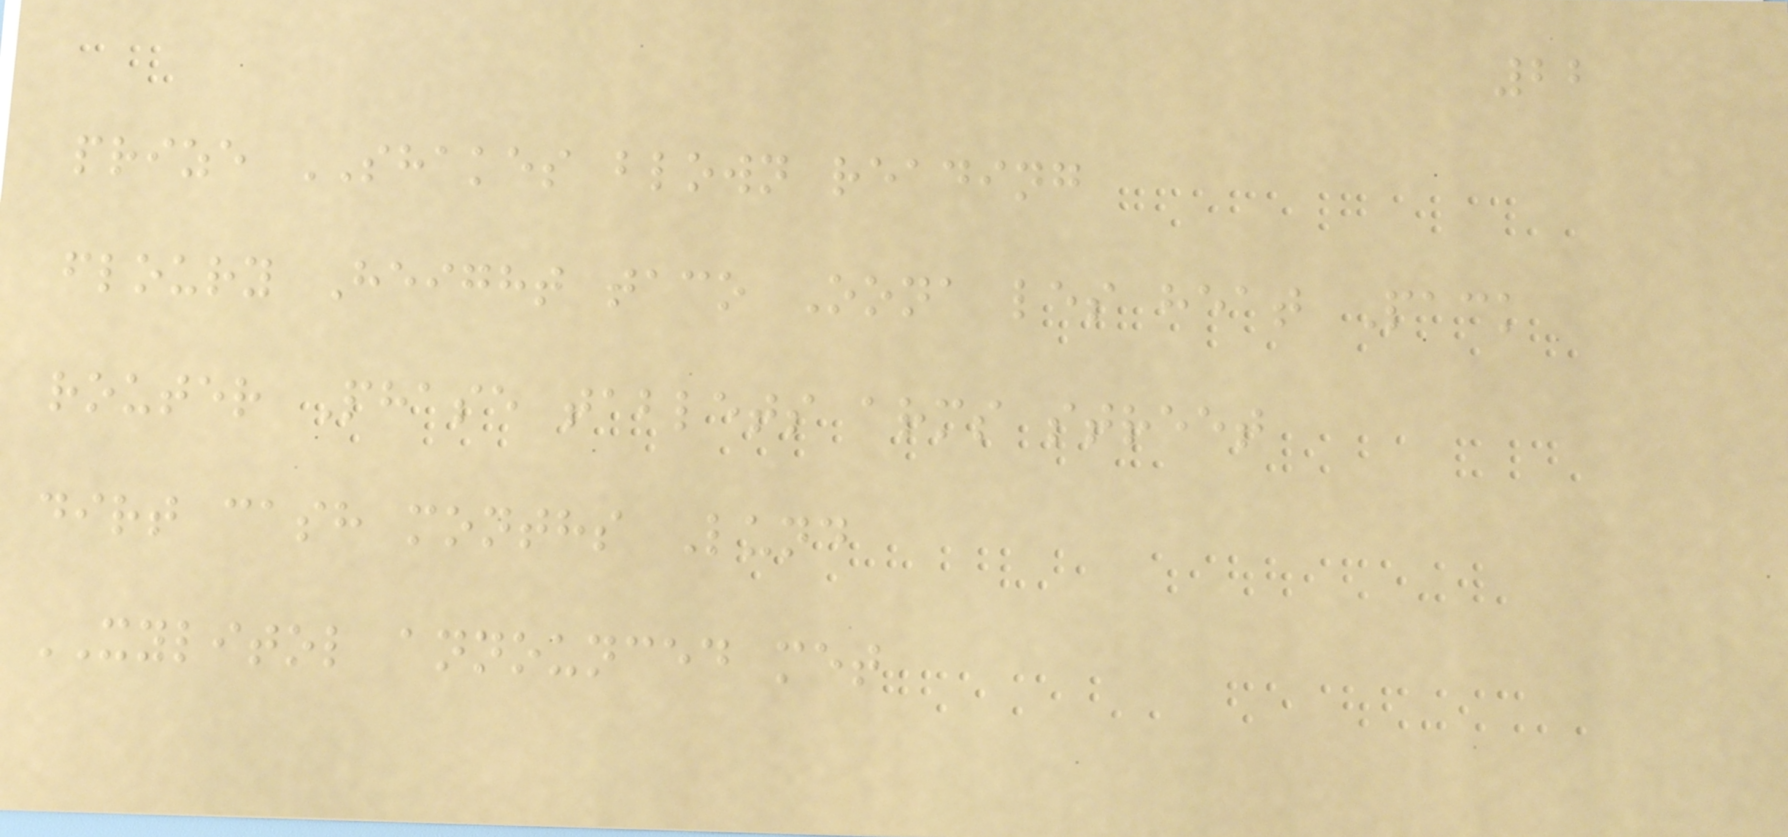22
prize SHAKES blown reading
floury Height taco Oona les heat Pack
router Phase tablets arms street
dirt cash months Lund
XYLITOL announced met
